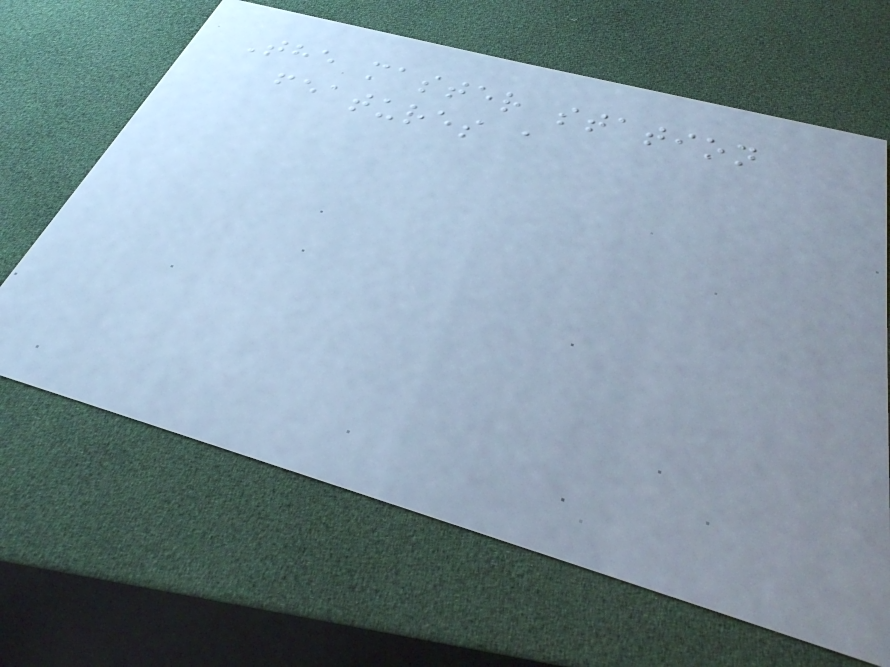The master station
features a
